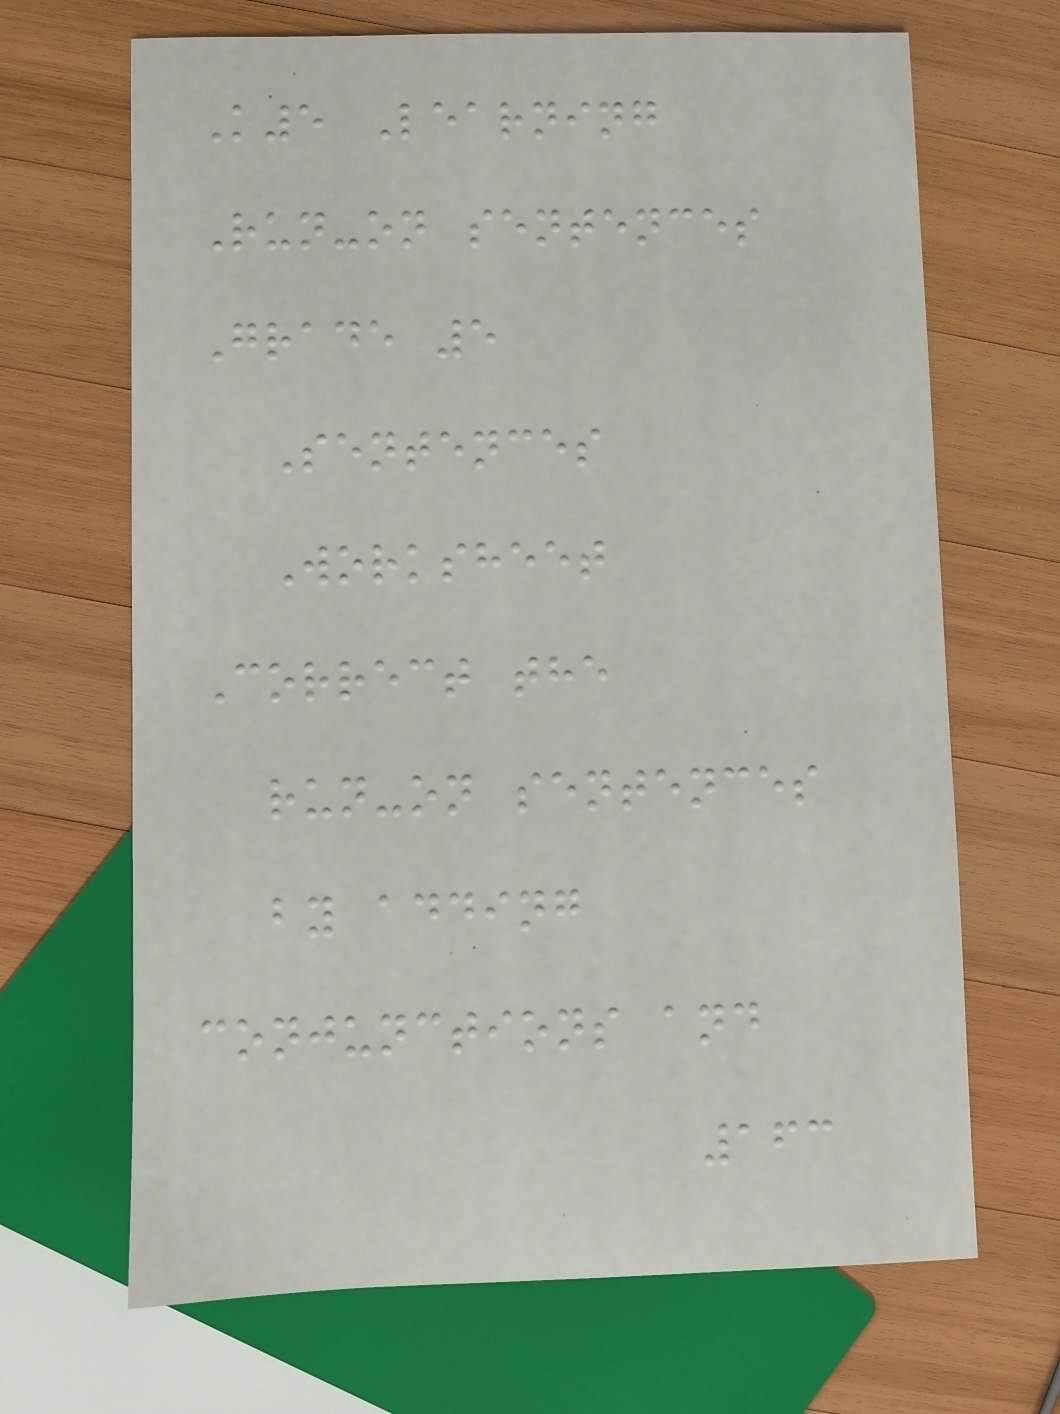K5 Learning
Run-on sentences
Grade 5
Sentences
Worksheet
Correct the
run-on sentences
by adding
conjunctions and
163
